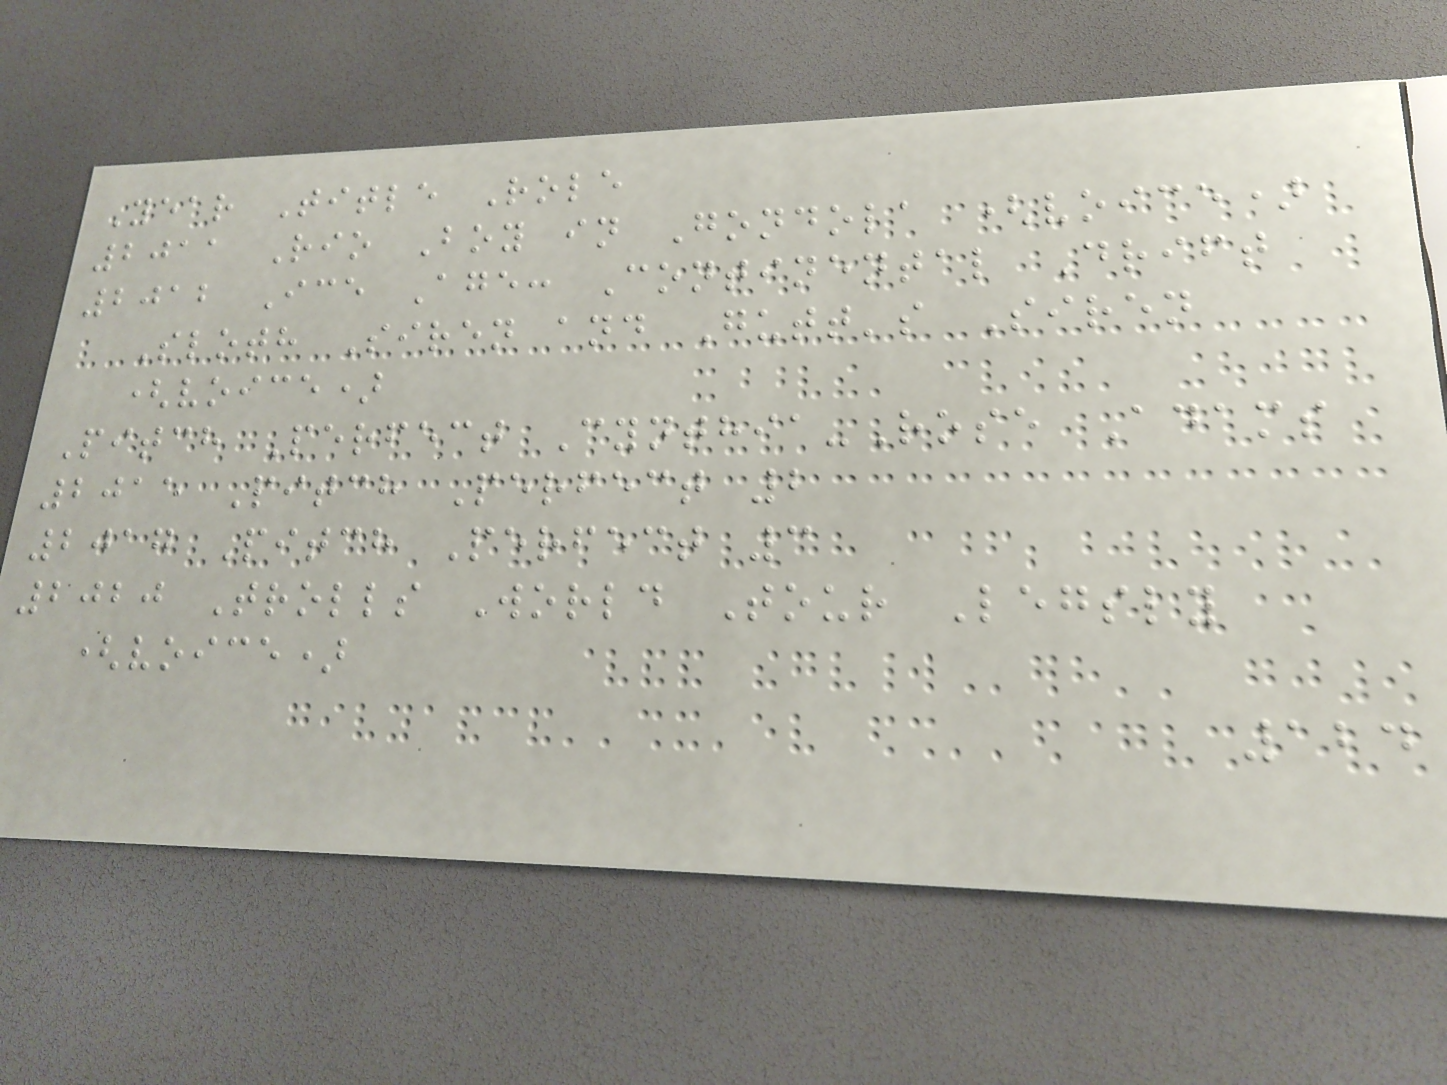Year Title Role
2011 Rio Boy in Gondola (voice)
2012 Ice Age: Continental Drift
Sloth Siren and Gutt's Siren
(voice)
Pitch Perfect Cynthia-Rose Adams
2015 Pitch Perfect 2
2017 Pitch Perfect 3
2020 Trolls World Tour Legsly
(voice)
124
